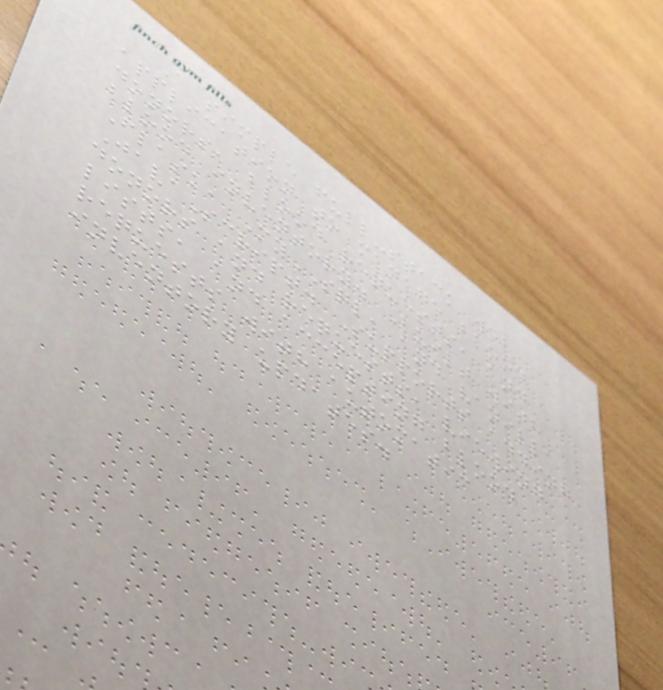A simple full-stack web
application to manage blood
donors, blood requests, and
blood inventory. Built with
Flask, MySQL, and vanilla
JavaScript. Supports adding
donors and requests, viewing
lists, and accepting blood
requests with automatic
inventory updates.
